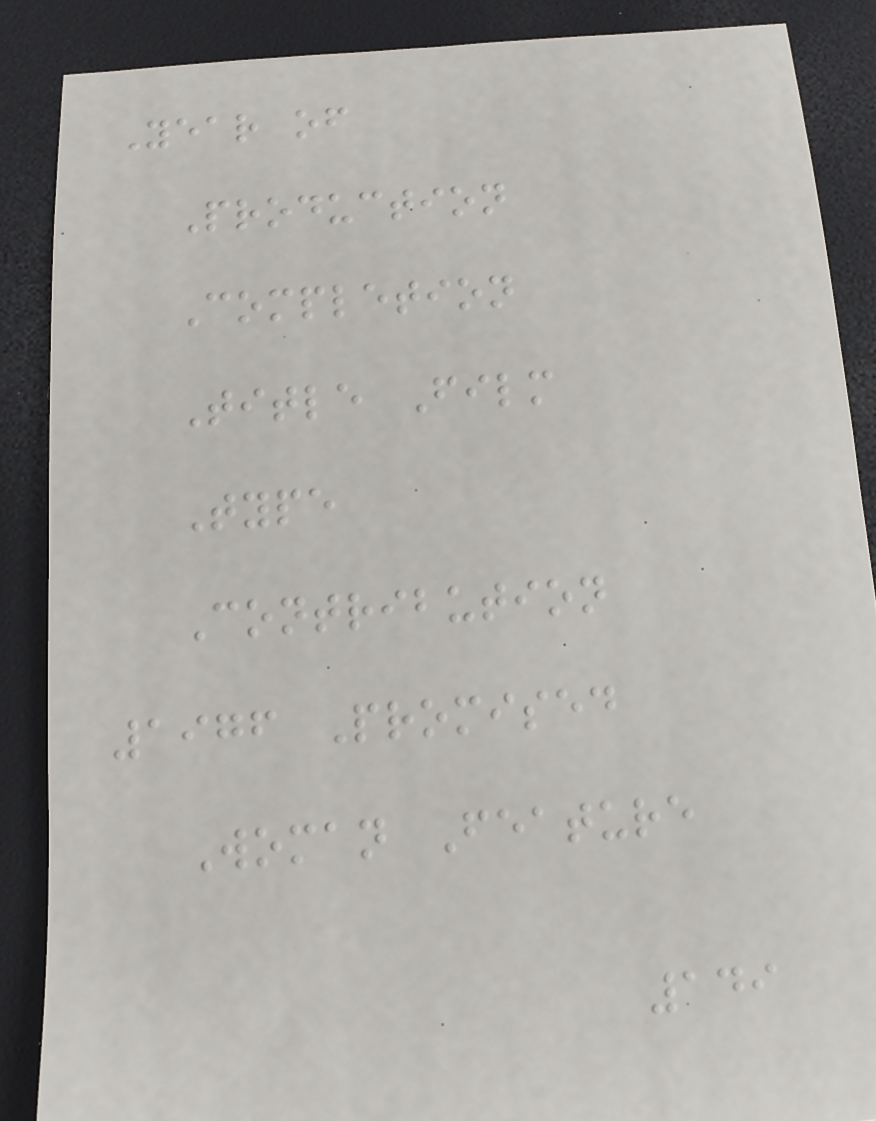Year of
Production
Completion
Title Film
Type
Contribution
1976 Promised
Woman Feature
149
